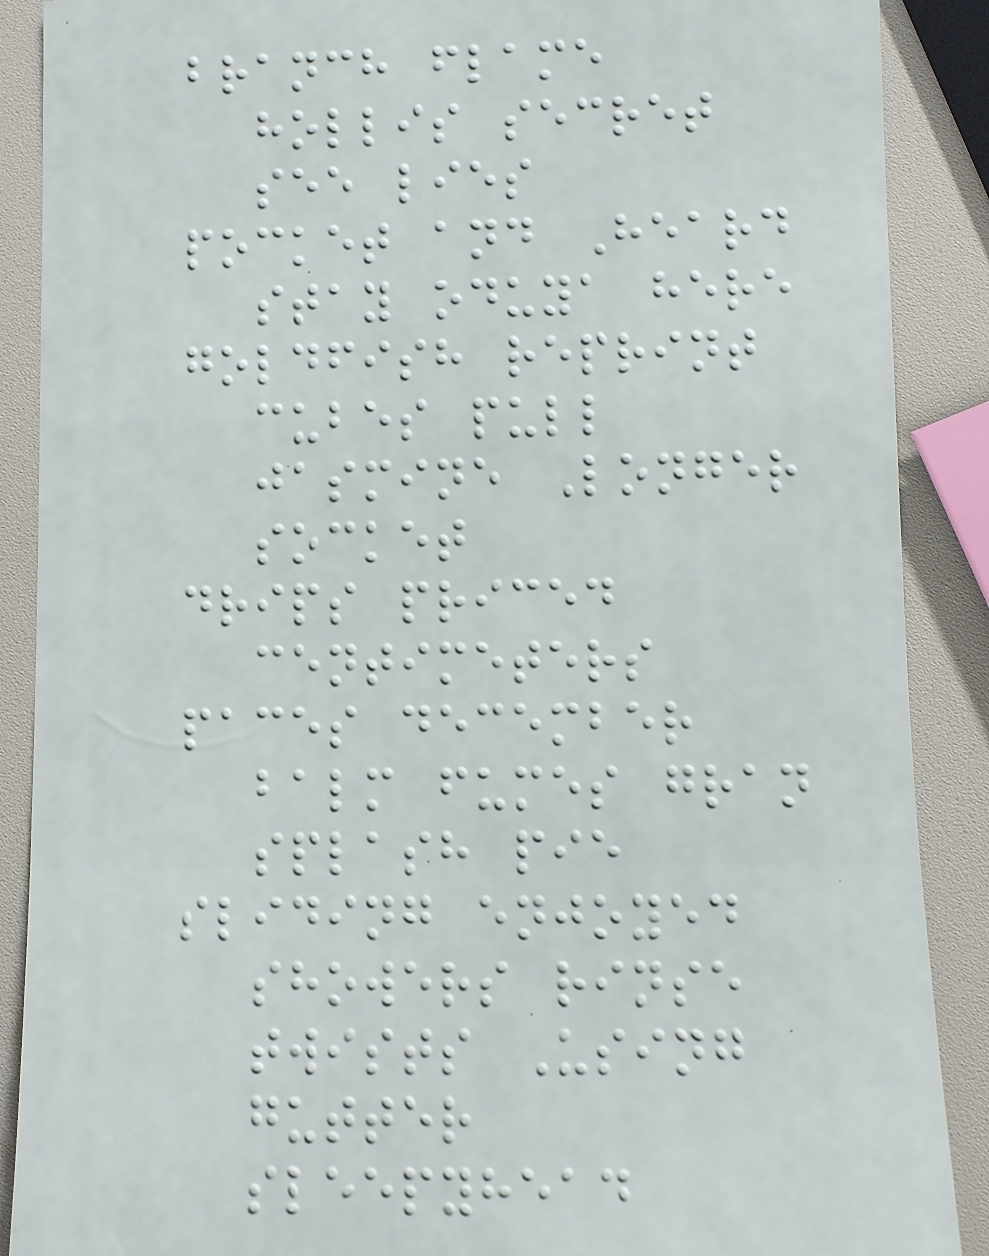branch flame
hollis secret
see lies
pocket and Heard
stay oduya here
goldfish reprint
cubes pull
jasmine Longer
socket
drips priced
centimeters
paces december
balm fumes gran
splash pie
sliding enjoyed
showers rinse
twists Using
gutter
sleepyhead
